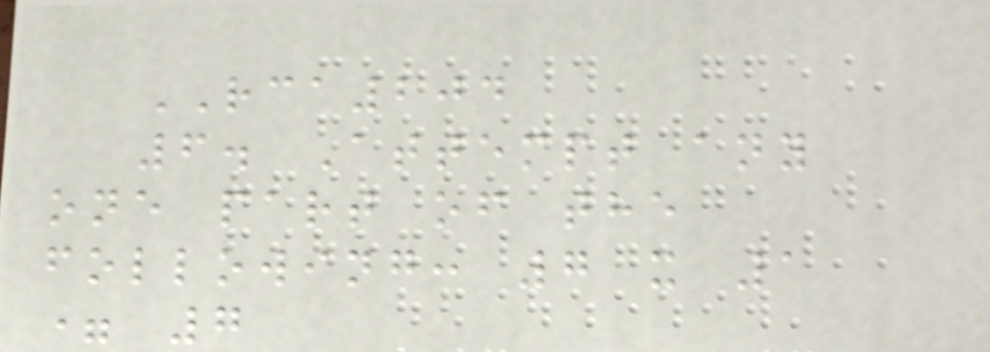RCA204
6. Attempt any
one part of the
following: 7 x 1
= 7
